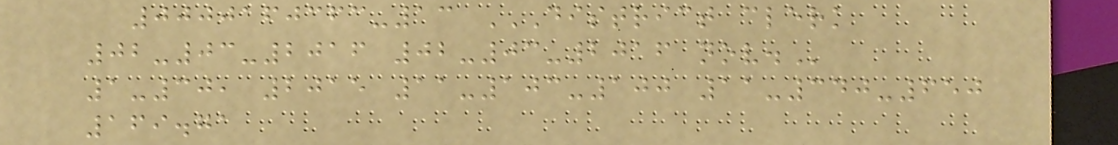0000160363-13 DISTRICT CLERK
02-03-2016 02-03-2016 NOV.
1-30, 2015 11-103-100 11-340-650
169.71
